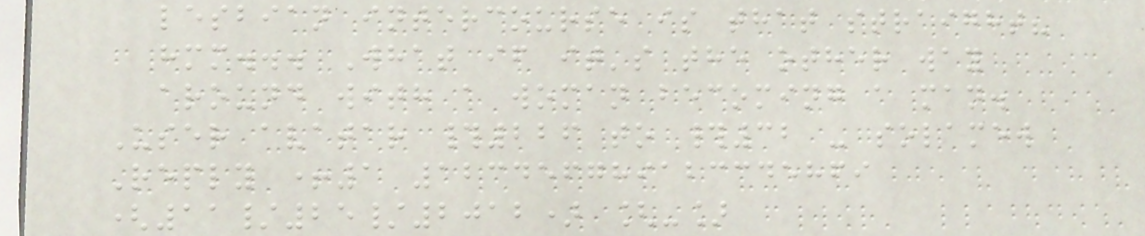lesbian intercourse is that straight?
hmm... What if it's the other way
around with a woman becoming a man.
User avatar #226 to #32 - solamew
Reply +1 123456789123345869
(11/25/2012) [-]
